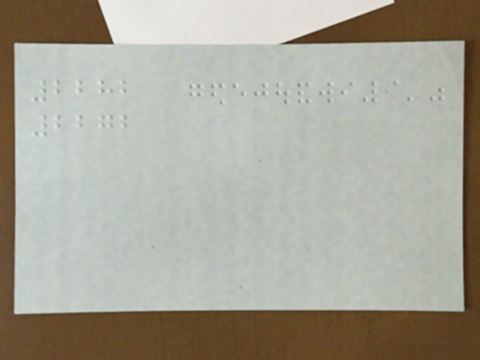2282
2272
